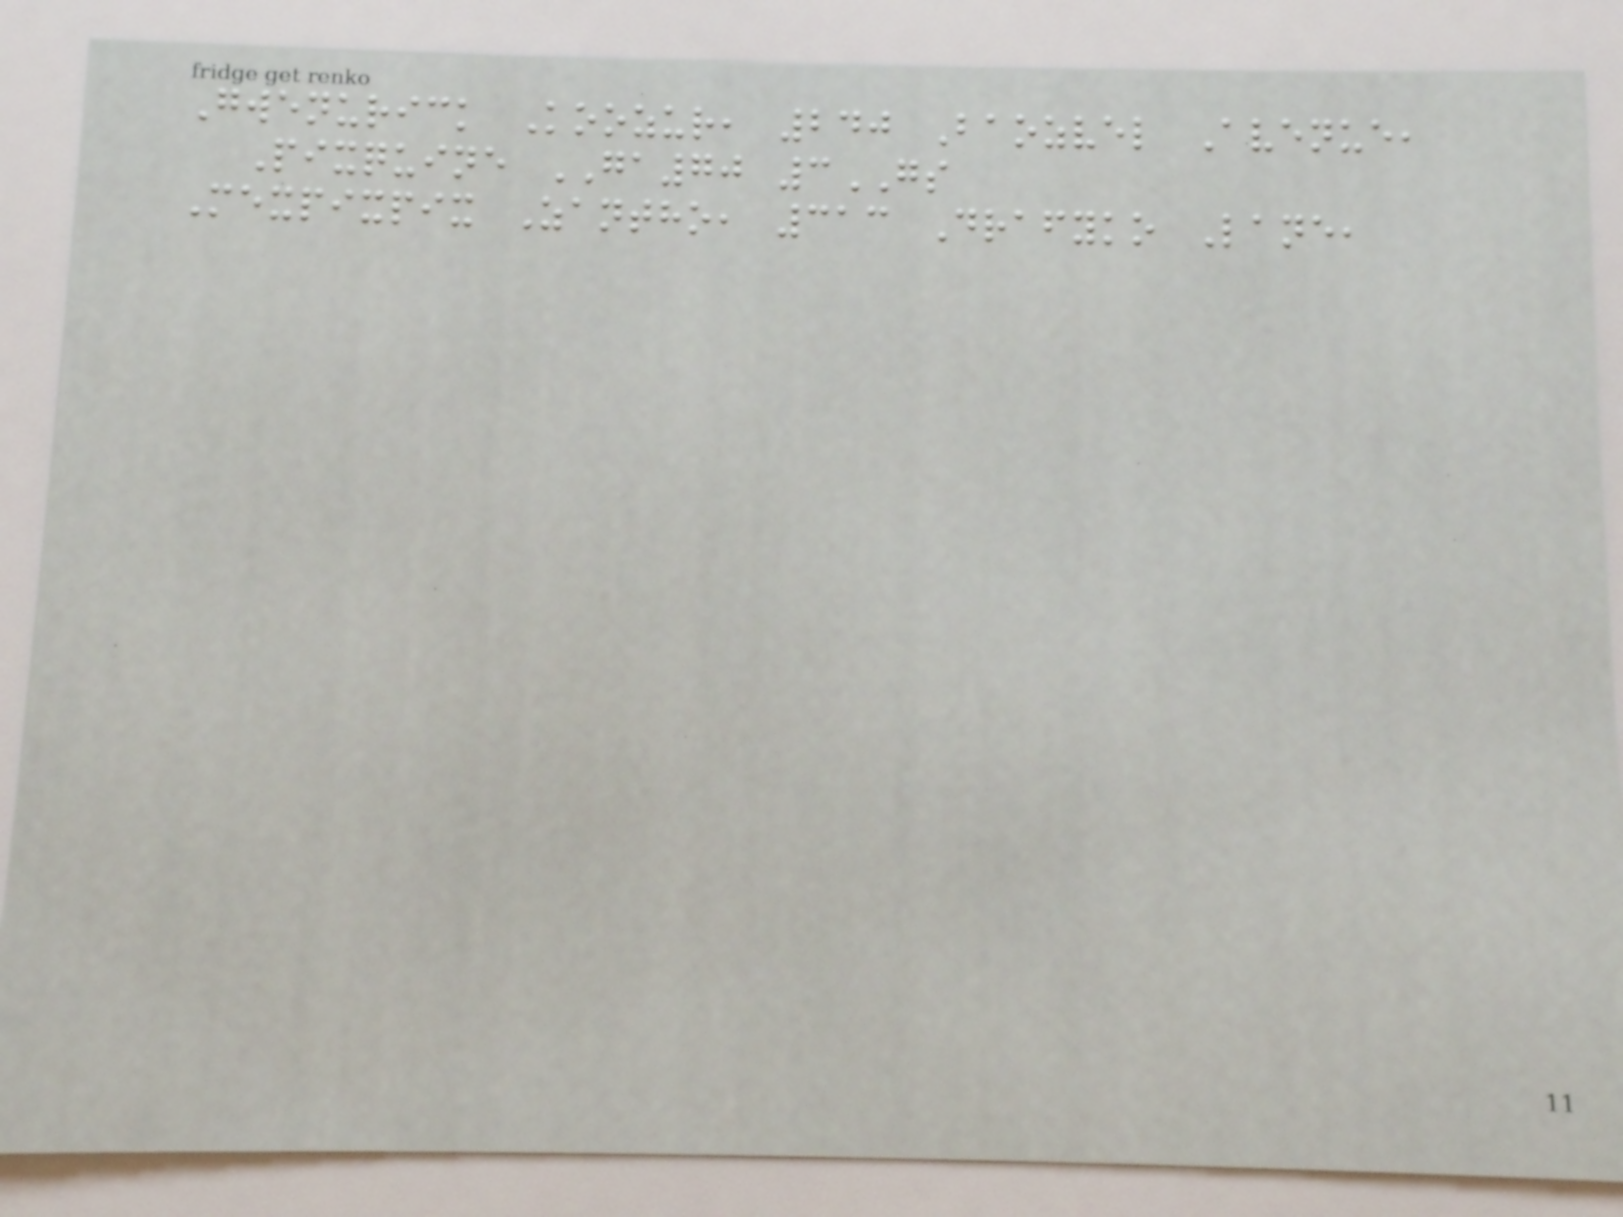Gwenurick Koozur, 240 Baozvel Avenue,
Pixquine GA70 3GS
Mexpixpix Zantho, 313 Drafyko Lane,
